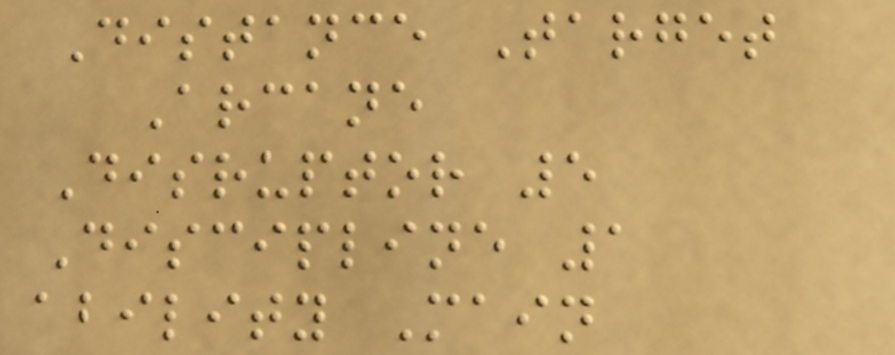Distance Target
Arcane
Disruptor 5
Discipline 1
ability Main
